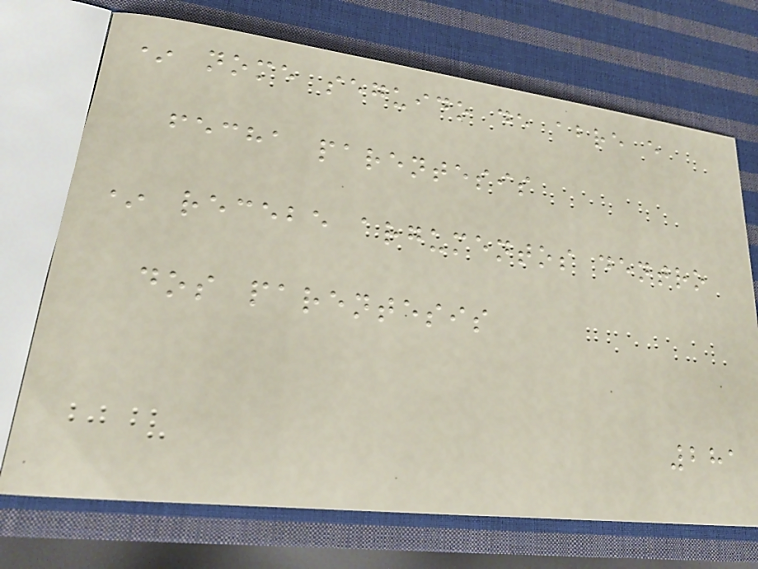* nome seguido de abre e
fecha parentesis
* recebe argumentos dentro
dos parentesis
281
